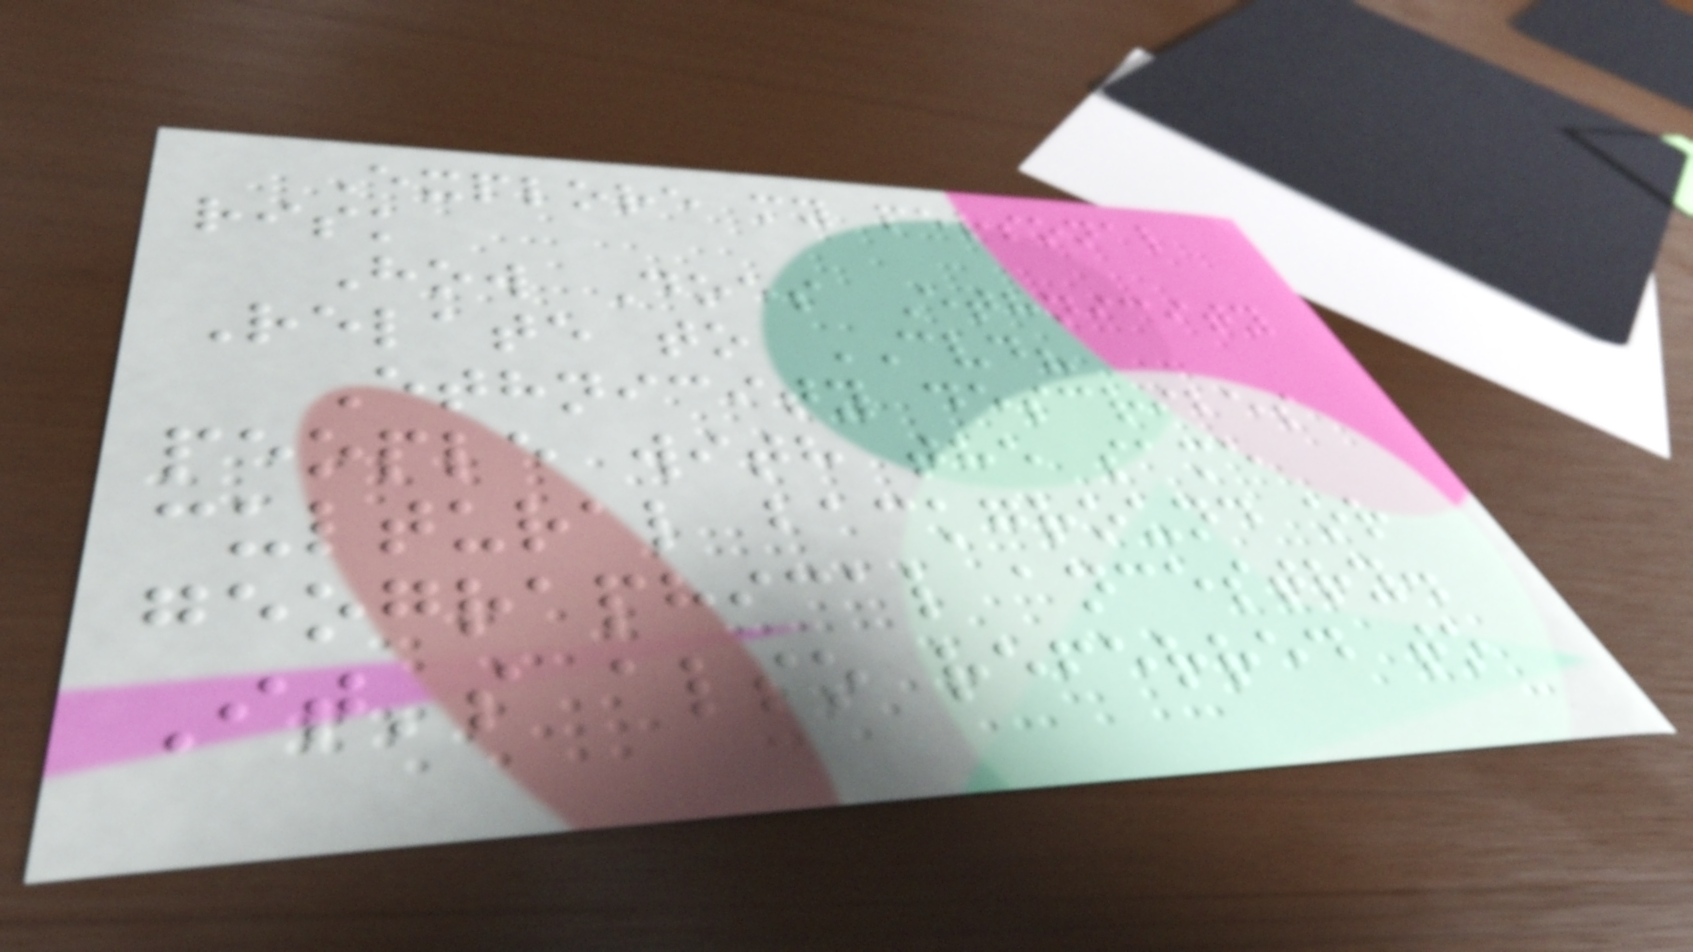Explore my personal
risk
How Does Ethnicity
Relate to CVD?
Ethnicity describes
people with the same
cultural background or
geographical ancestry.
It's also referred to
